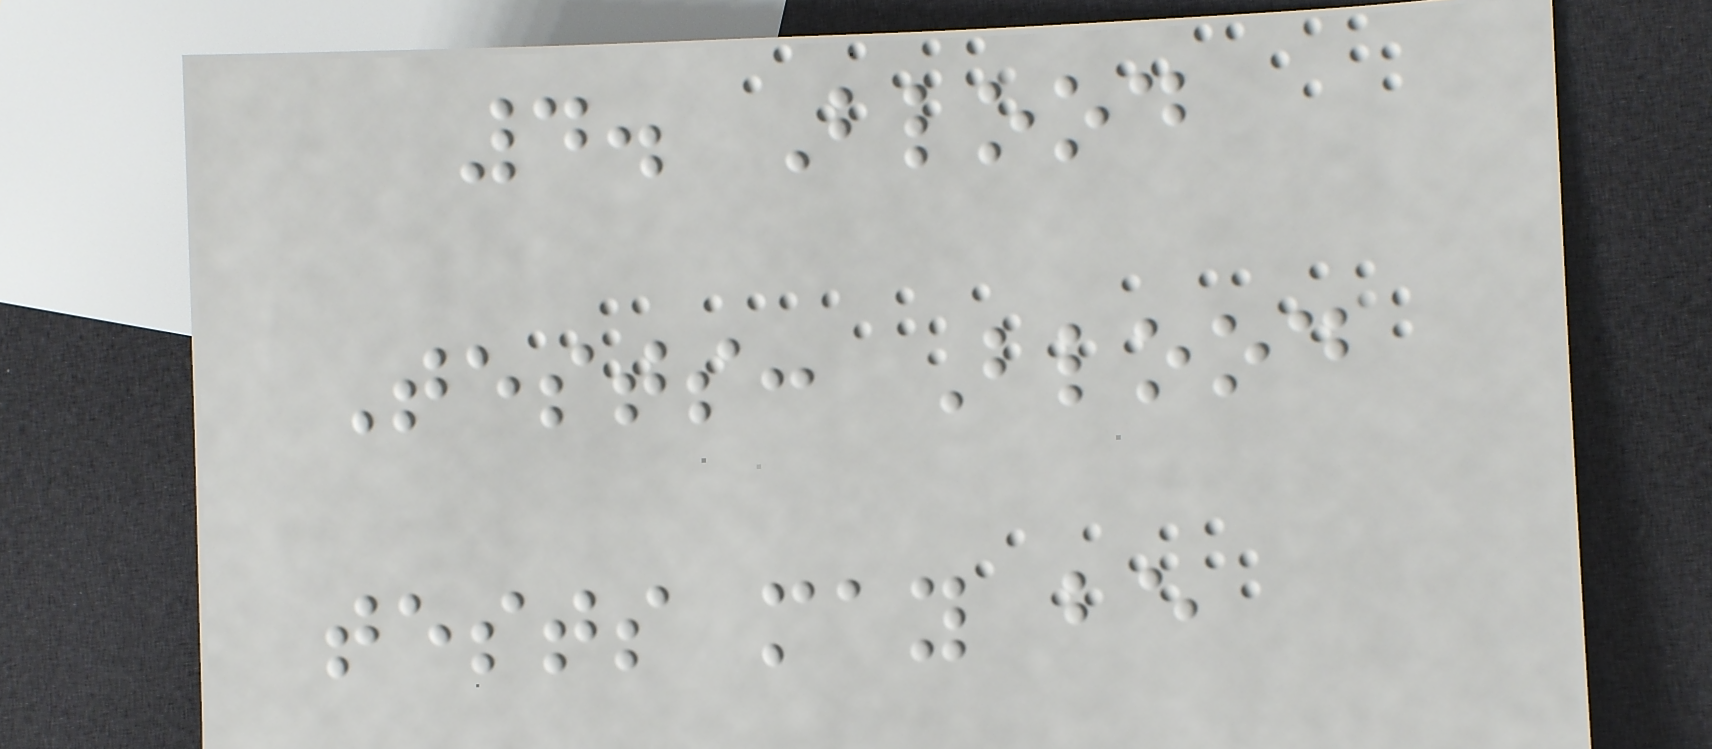4. Blood
Tests: Blood
tests may be
